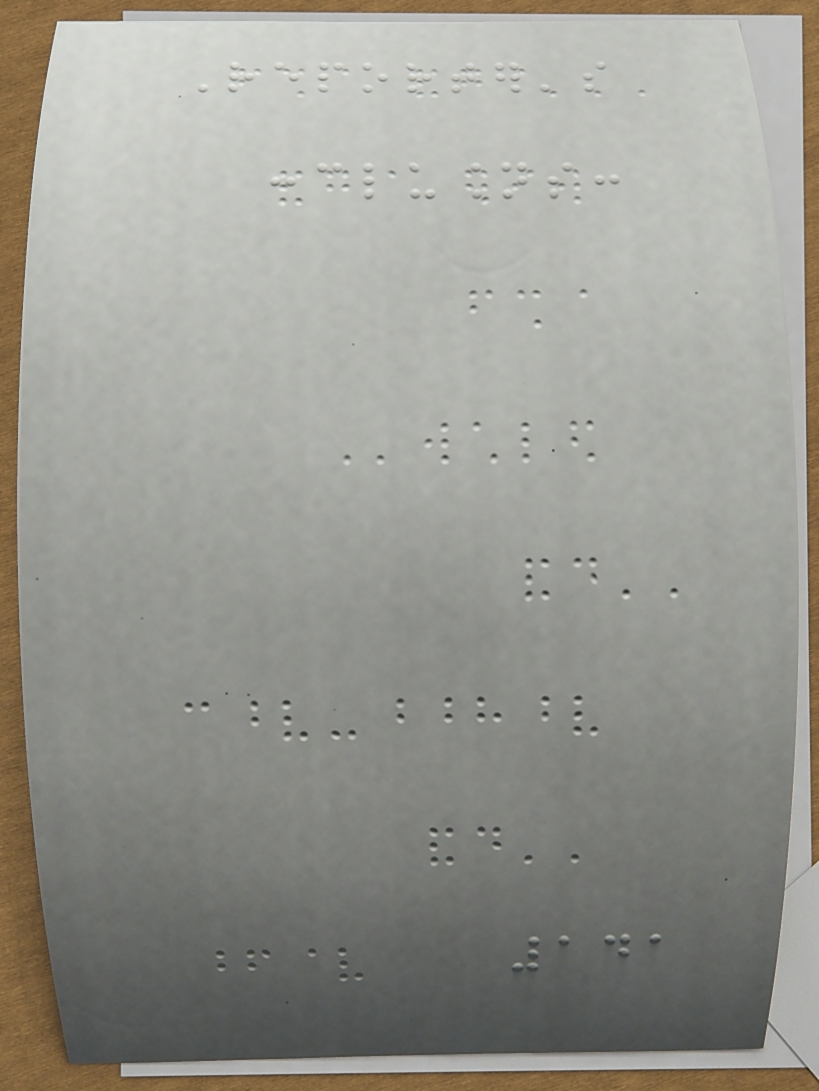Reporter's
conclusions:
141
